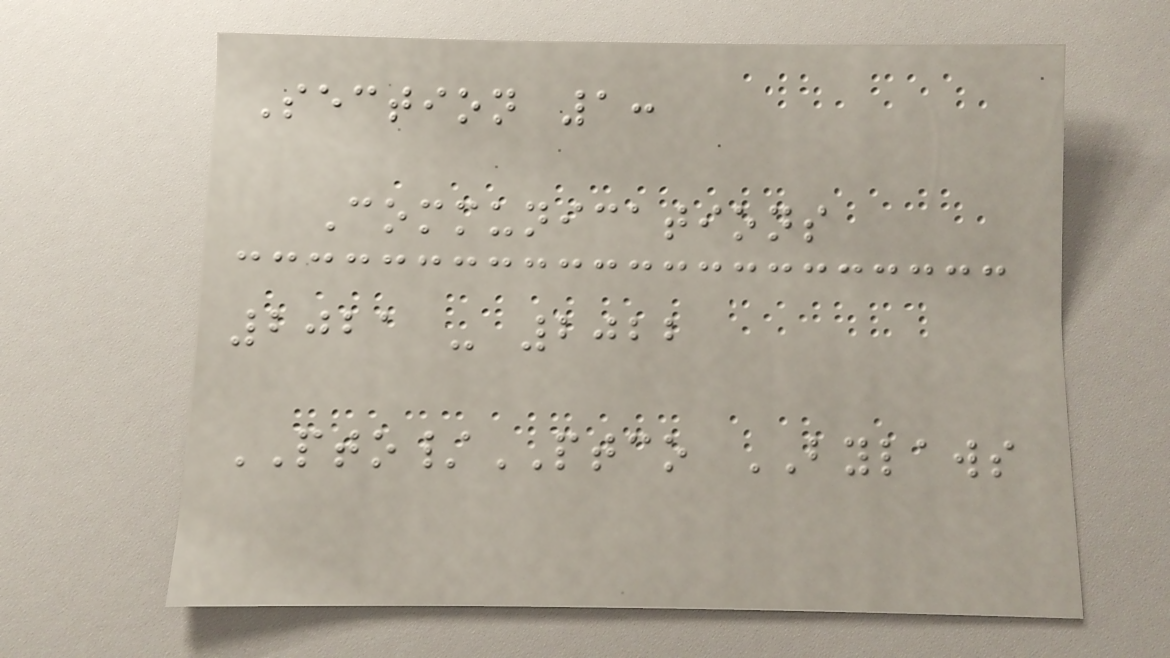Section 1:
Communications
2021 - 2022
PTO/PTCO BYLAWS
